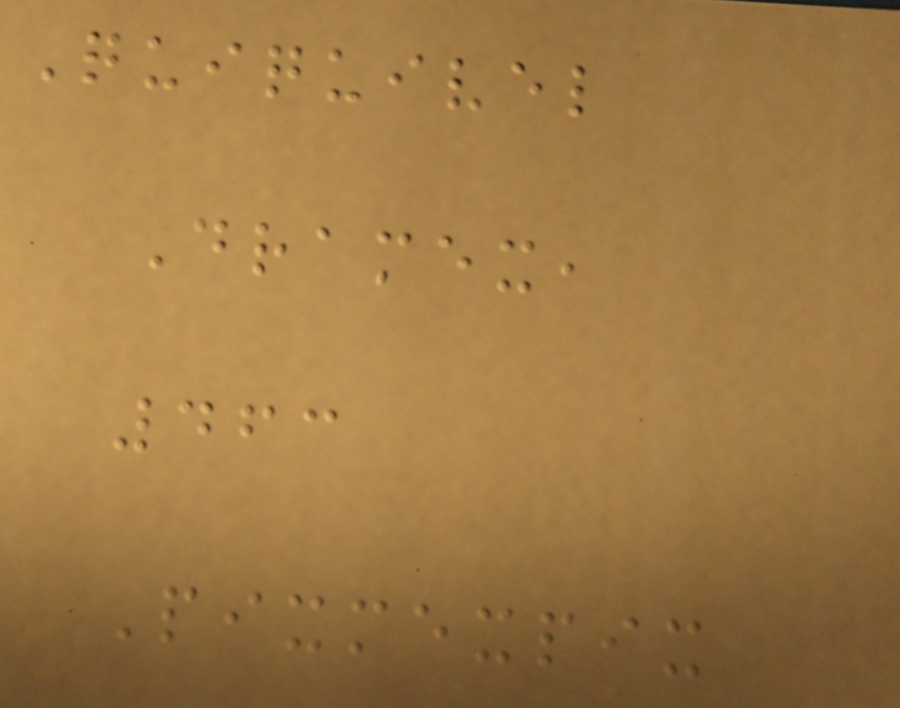Quiquivel
Dramex,
463
Pixmexpix
